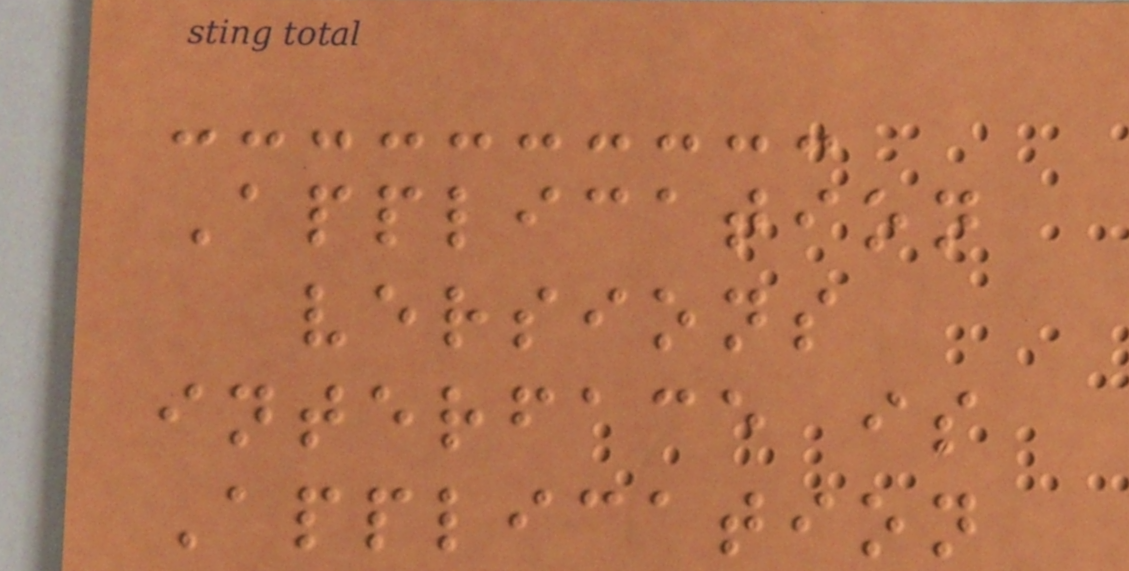Application
versions
interface is
Application
